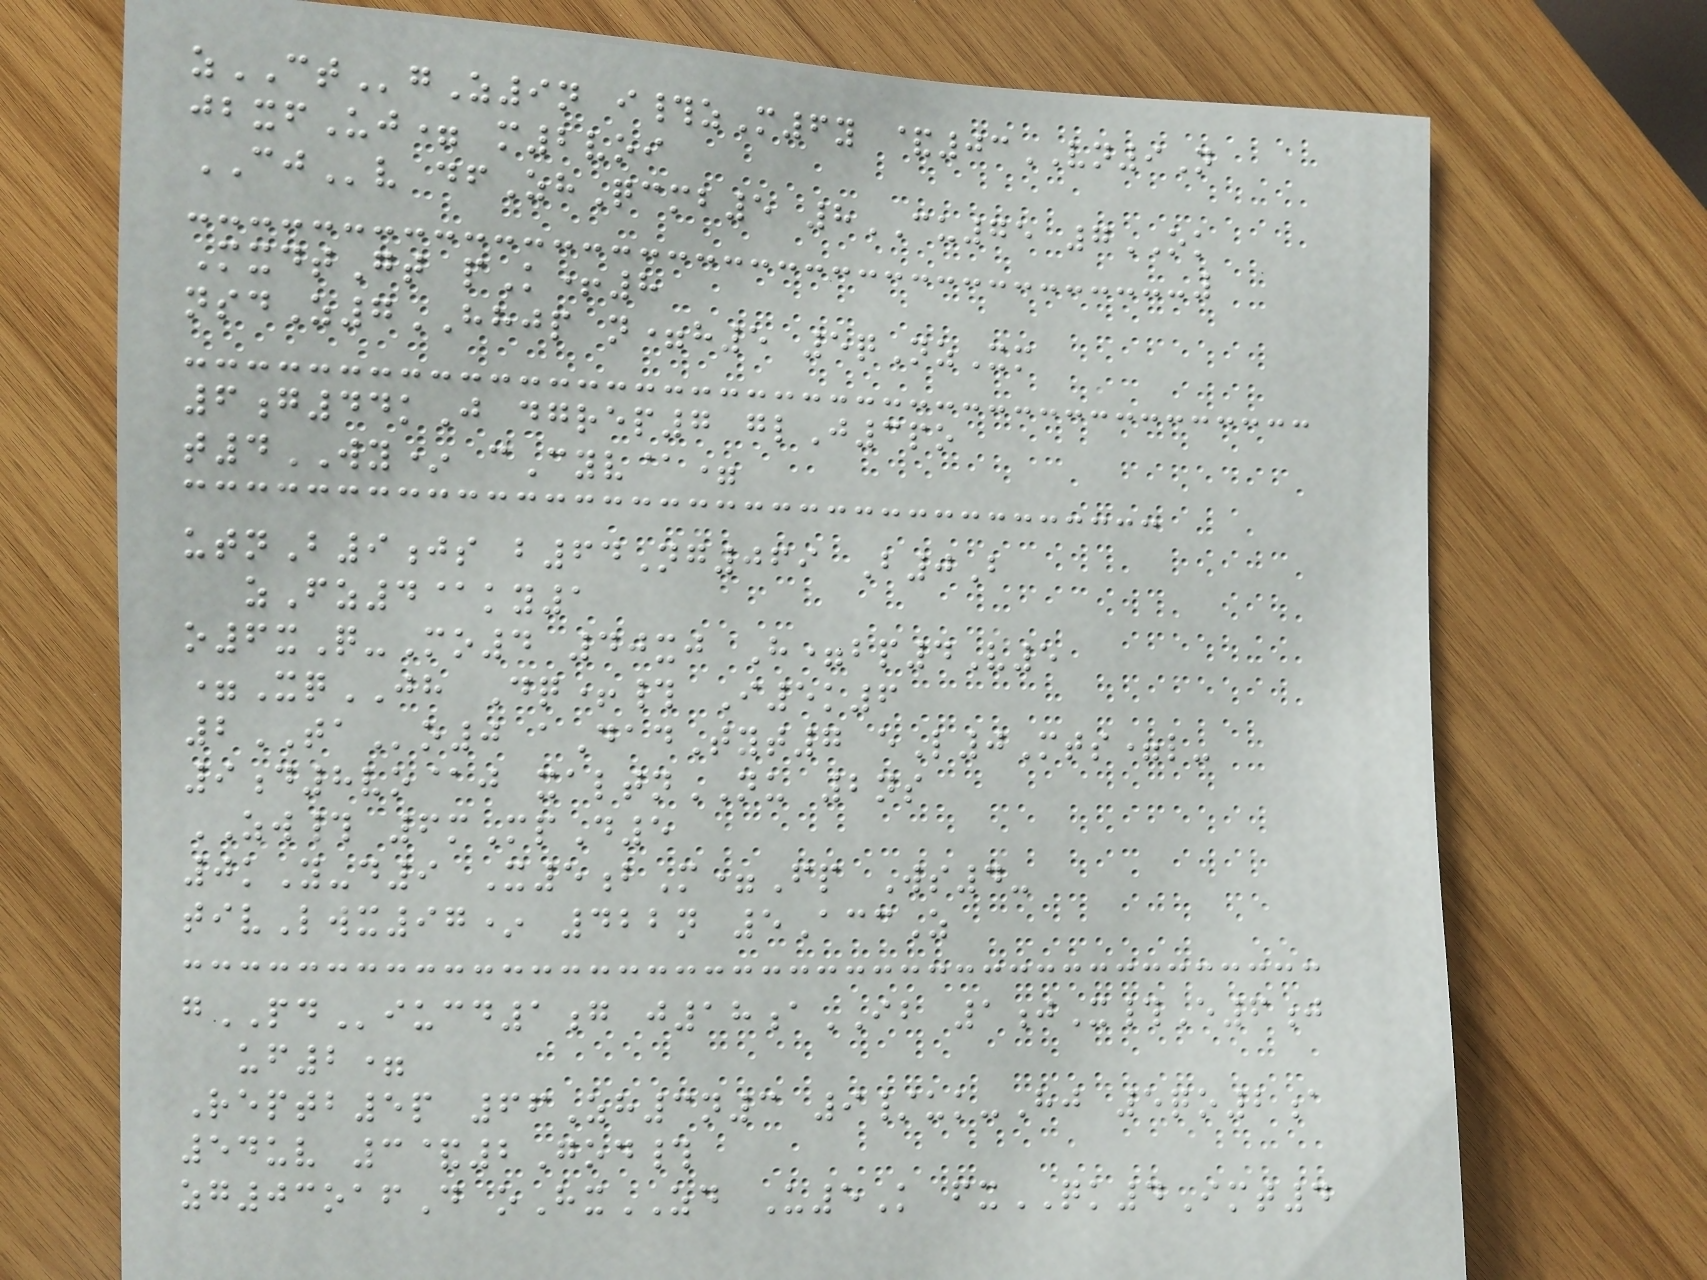zCTgZ9n i#zM6y &03VN9N
jbxfUj= m2voi
CJv dfZhQcmb5 8CU75 7OK
MxdtGt pK+8
nsdZ7HHJP n=h5 5qNzXm
6g44kJ dgrep7 glJ3po
t4WY* cCyv@=
utnB9js b64Ng069 B0B
zFz4@ky1
o6xQ-Mo4 40xj H=bp4V5
=XqJH Dq+# I5k6
2TAo0 aDadTyt7 eL0Mts=l-
9d8vo@j xaltnNU 2ns
ZW# 6mMpD5
0kY-d9 X5bM=Fp Ws4-
tivLwx97* 422n 5AccZ
gPDiucd1g j18aIB 1jX#E6j
uf2=
Reptb5p 66Zh3n3 9/uk-Hj 5qo2a
54uv 3&2God#
zg03oafD oHxZD U5K fxQK4Imt4
